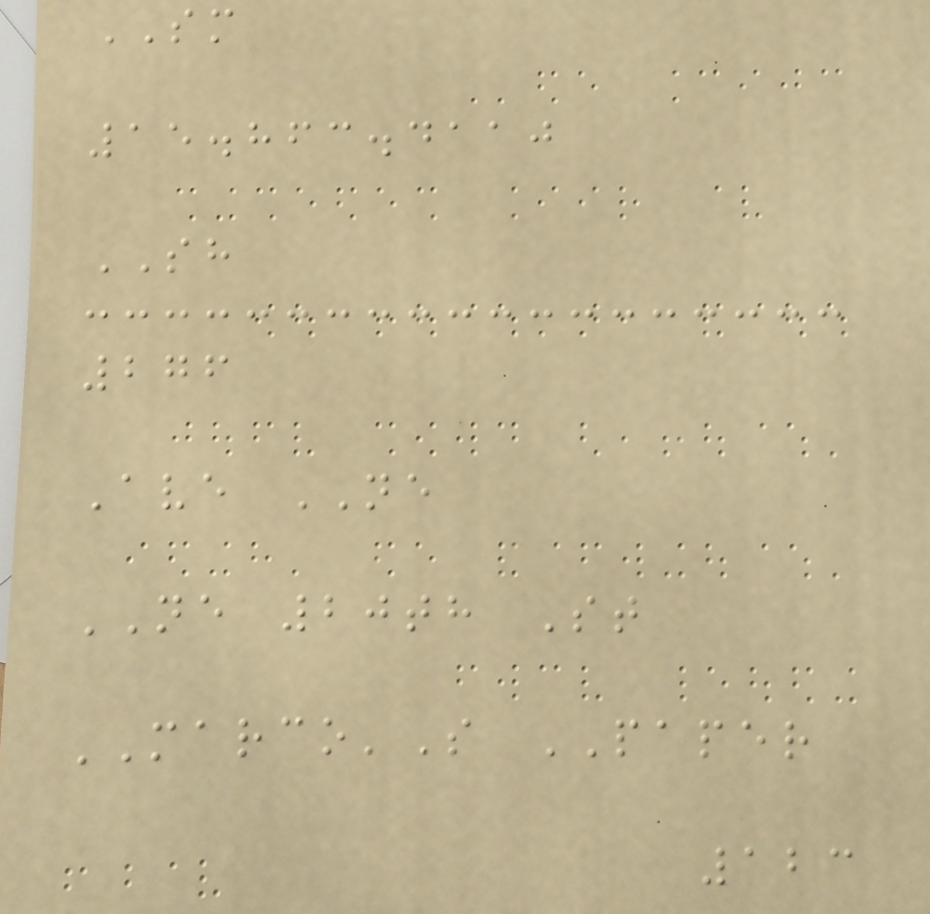SM
15.863.4110
SH
276
Ave NE
NE 20th St
MARCO'S PAPER
123
